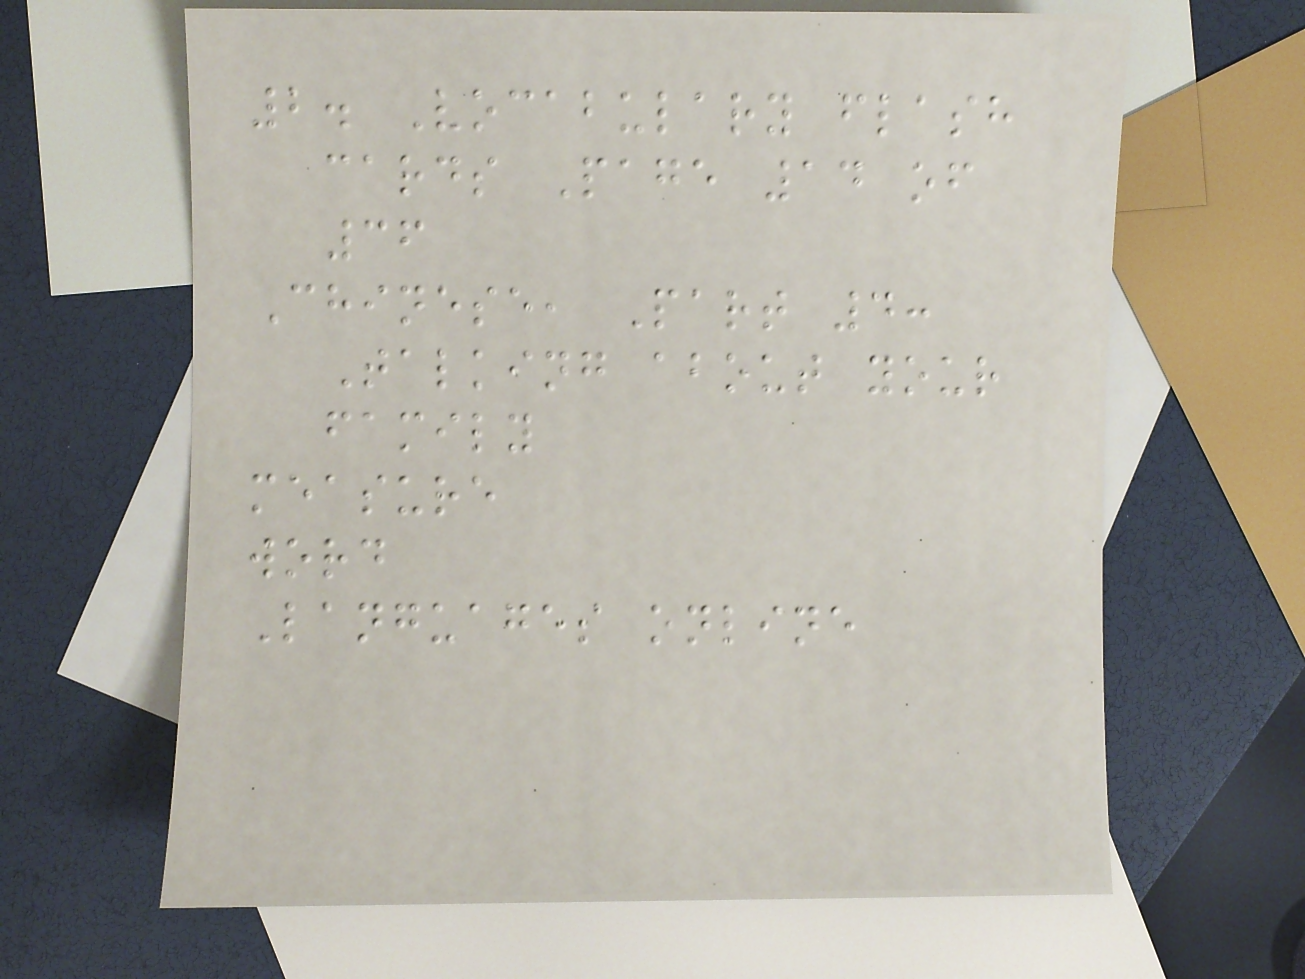2. Vocabulary flash
cards Page 14 of
36
Chinese, Part 4:
Talking about your
family
measure
word
Languages online
